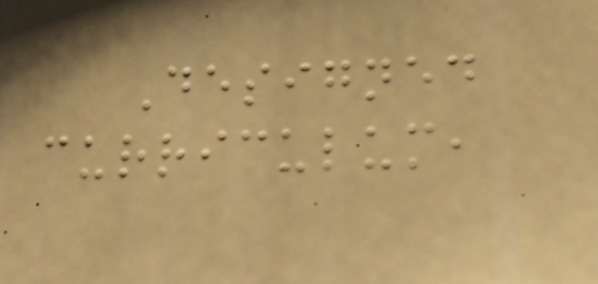Designed
curriculum,
